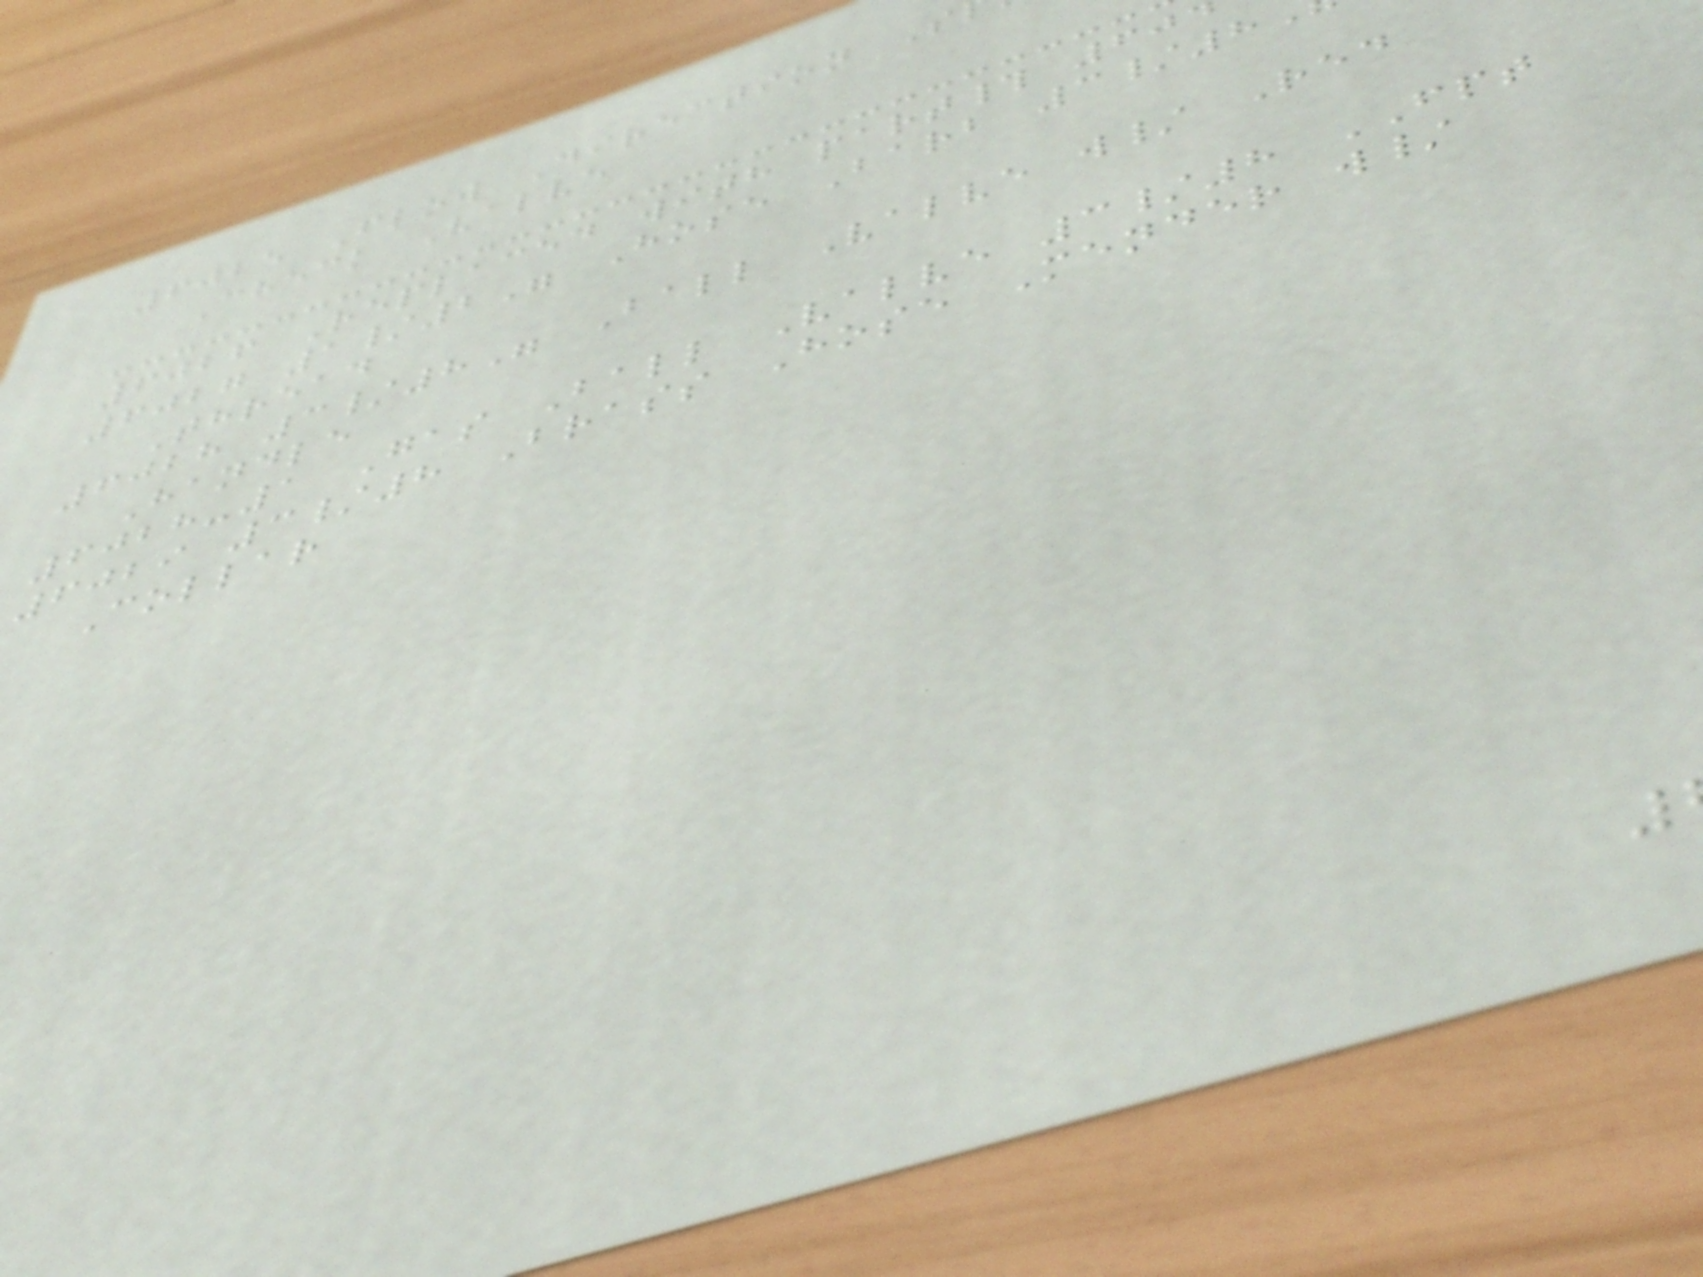6025 Flow Direction S
Check Valve
6026 Replaced with part# 60
6027 1/2" Hose Barb 3/8
Thread
6028 3/8" Ball Valve w/ Red
Handle
6028-1 Gas Ball Valve 3/8 FPT
6029 3/8 Brass Hose Mender w/
Collar
